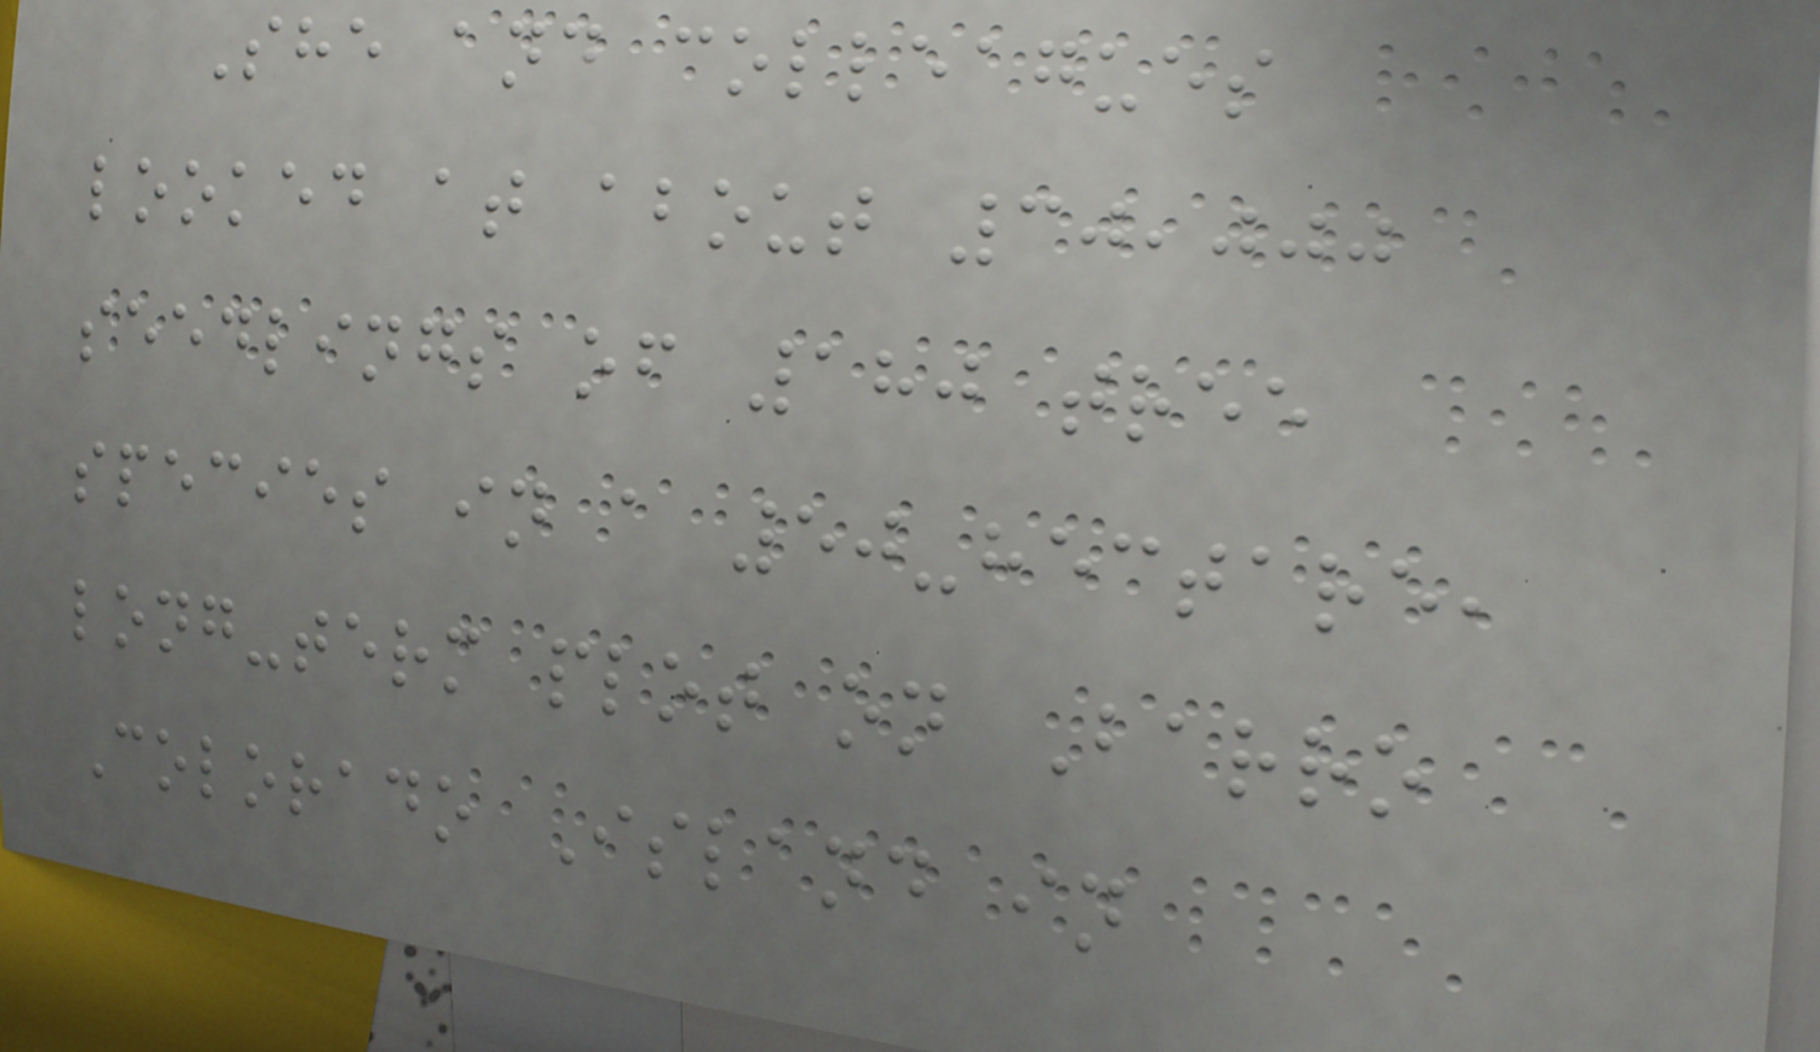She and colleagues
looked at about 30,000
seedlings of 180 tree
species in a 50-hectare,
long-term plot on Barro
Colorado Island in
